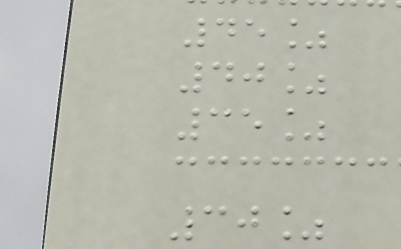45%
40%
35%
30%
